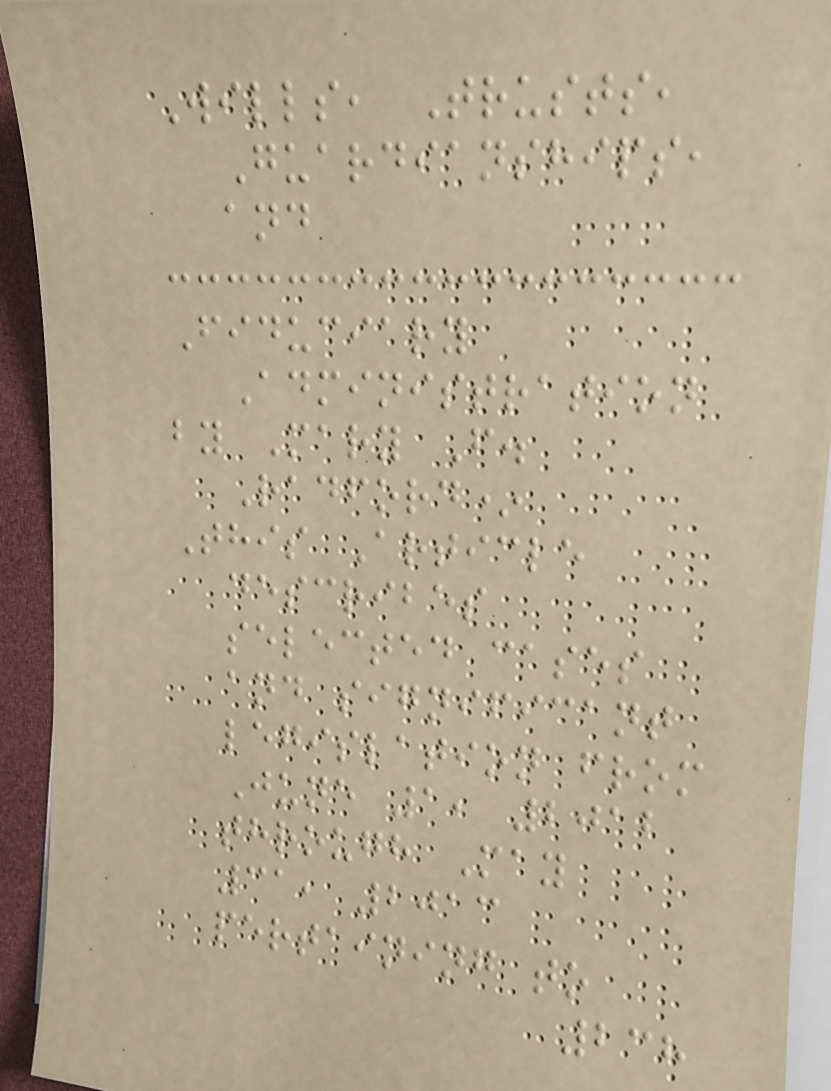Wills, Trusts,
Guardianships,
and
Fiduciary
Administration
by Mary F.
Radford*
This Article
describes
selected cases
and significant
legislation from
June 1, 2012
through May
31, 2013
pertaining to
238
